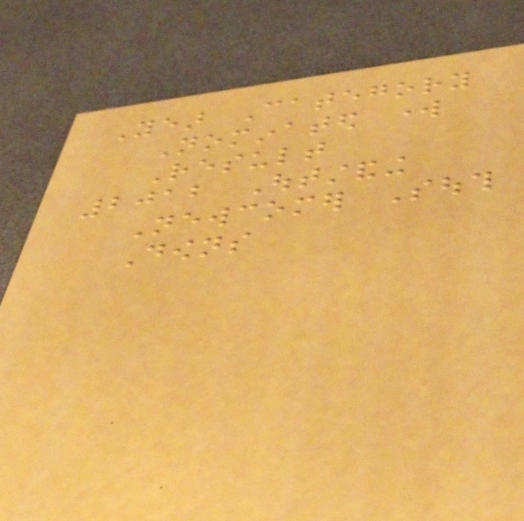Year Category
Nominated work
Result
2012 Outstanding
Newcomer South
Downs
